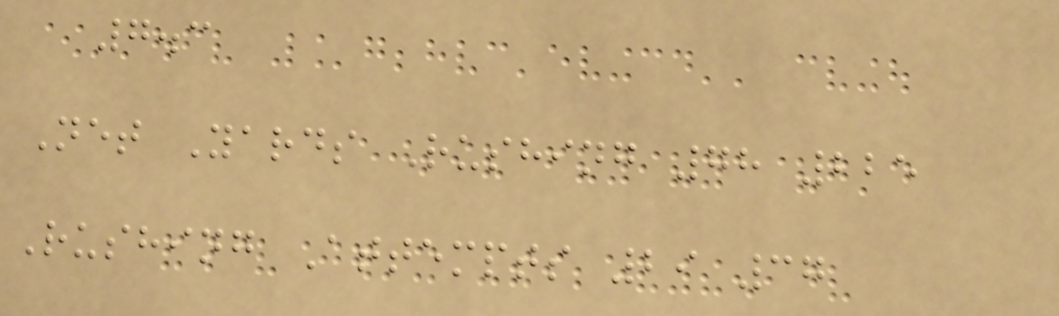7.3
Net Yards Rushing 78 225
Rushing Attempts 29 37
